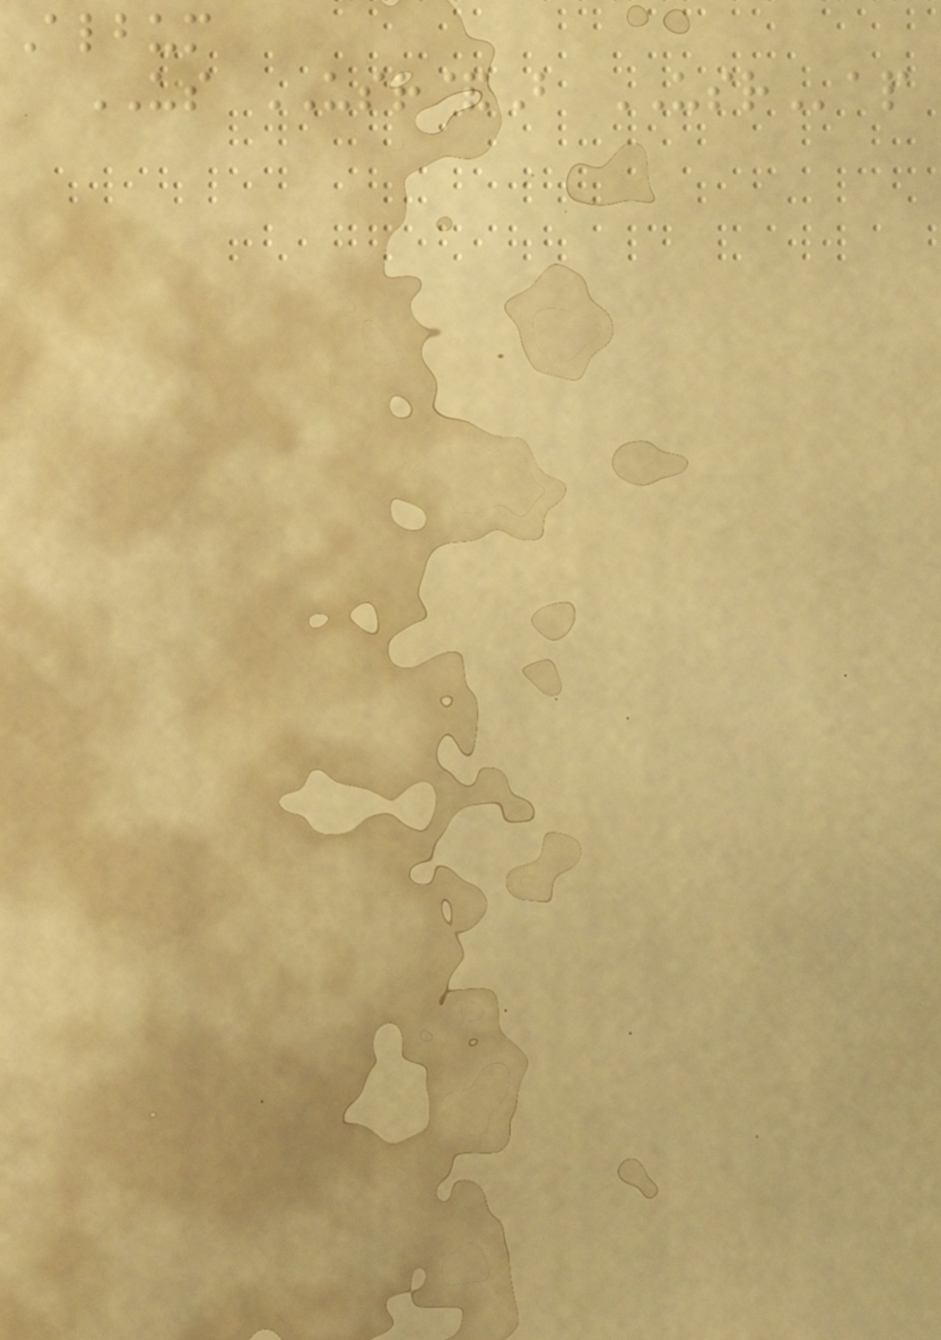Album
US USR&B USRap
